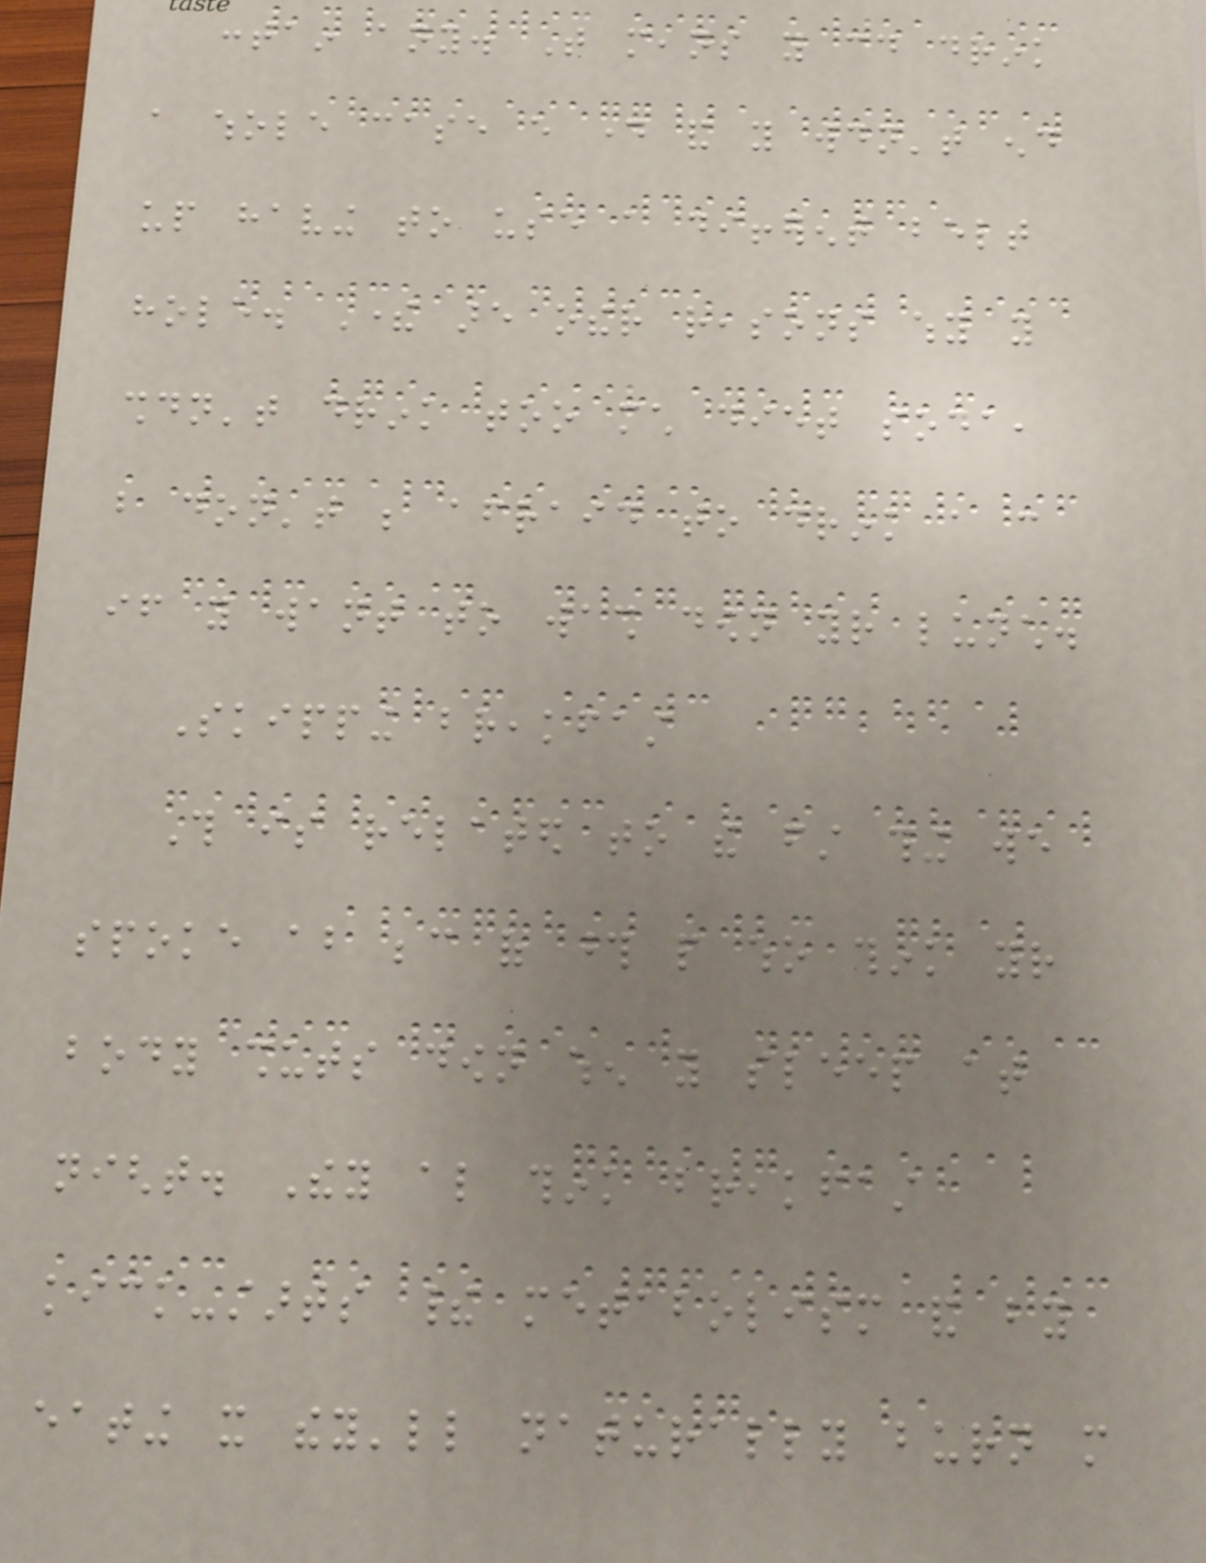contain any. That means you could drink
a whole case every day and you wouldn't end
up having to use a different belt
hole. There are other reasons why you
shouldn't drink too much diet soda,
but don't be afraid to drink a can
if you want to wash down your lunch.
Skipping breakfast
This is related to the first thing we
spoke about because of those people who think your
body shuts down when you sleep at
night. They also think breakfast
kick-starts their metabolism and by
eating it they'll naturally burn more
